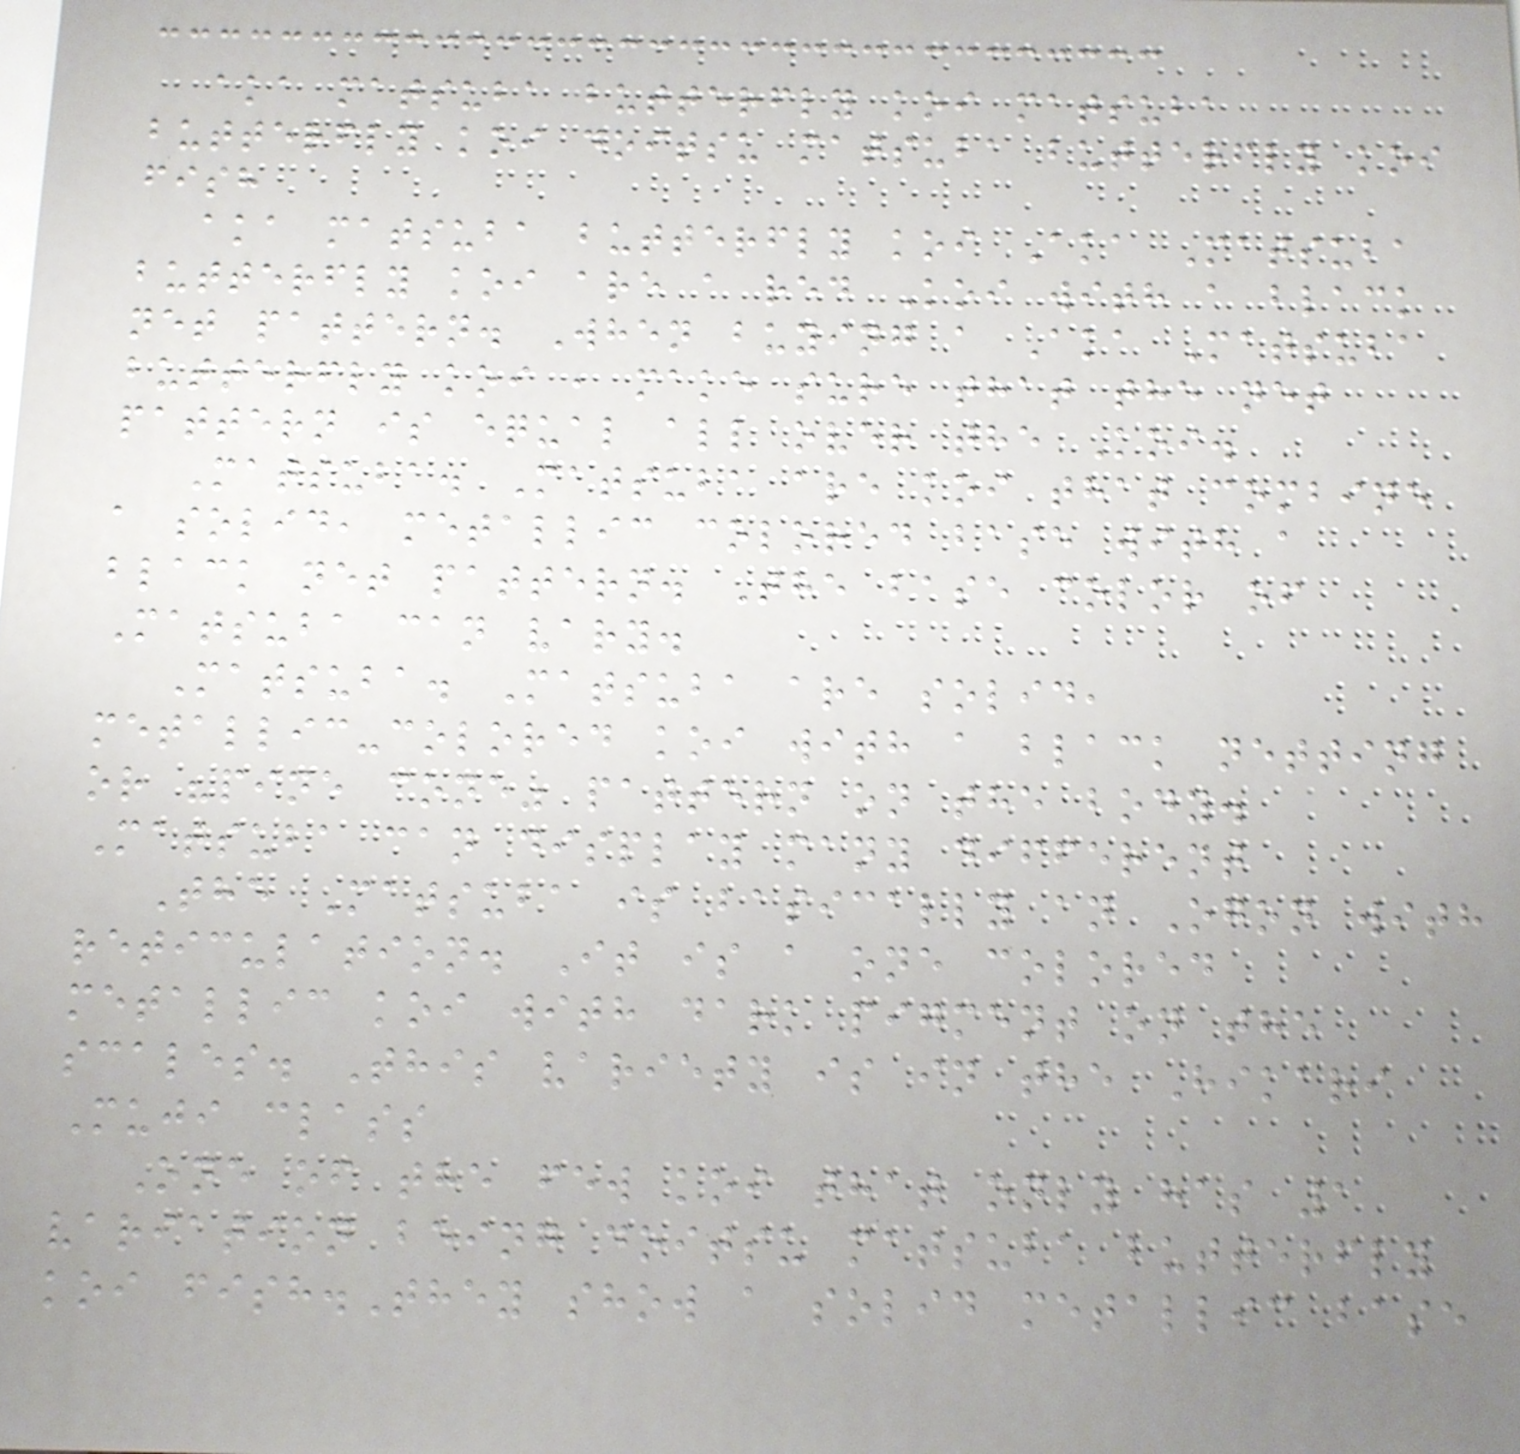aka matsuba butterfly koi matsuba
butterfly koi doitsu matsuba butterfly koi
fish
aka matsuba butterfly koi Aka Matsuba
butterfly koi are a red Koi with a black
net pattern. When buying a Aka Matsuba
butterfly koi , make sure that the net
pattern is equal all over the Koi.
Matsuba. Matsuba are koi that combine
a solid, metallic colored base with a
black net pattern. The base color of
Matsuba can vary.
Matsuba. Matsuba are solid,
metallic-colored koi with a black netting
or "pine cone" pattern on the body.
Matsuba can display many different
The Matsuba is basically an Ogon with
reticulation. It is a one colored
metallic koi with dark pigment on the
scales. This variety is in the Hikari
Muji class
One of the few koi that only has 1
variation being doitsu matsuba butterfly
koi fish.They show a solid metallic base
